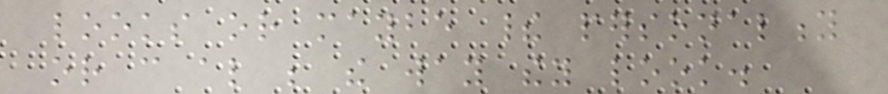looks or maybe their personality
or can also be the way they look.
